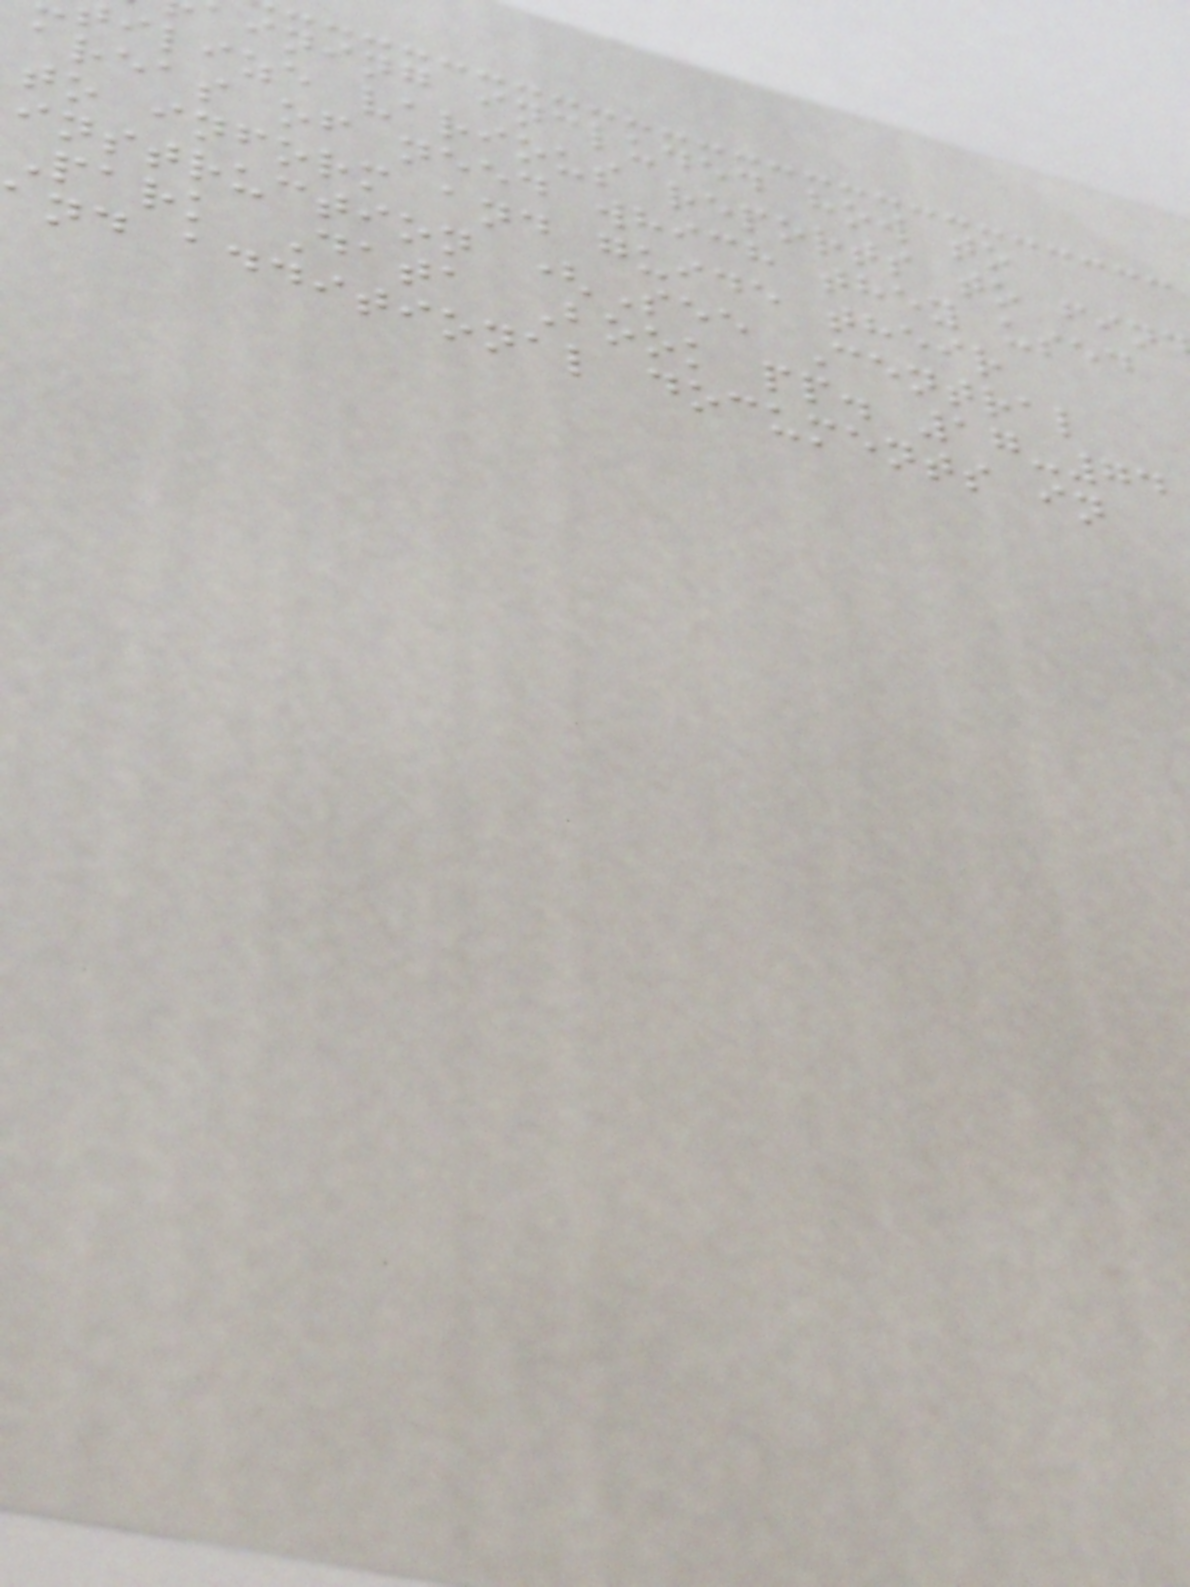ining included how to
ilize various reports to fin
areas of need which they used
to inform and guide their
instruction (See Central
Park Data Book pp. 17-74
nd additional documents in
